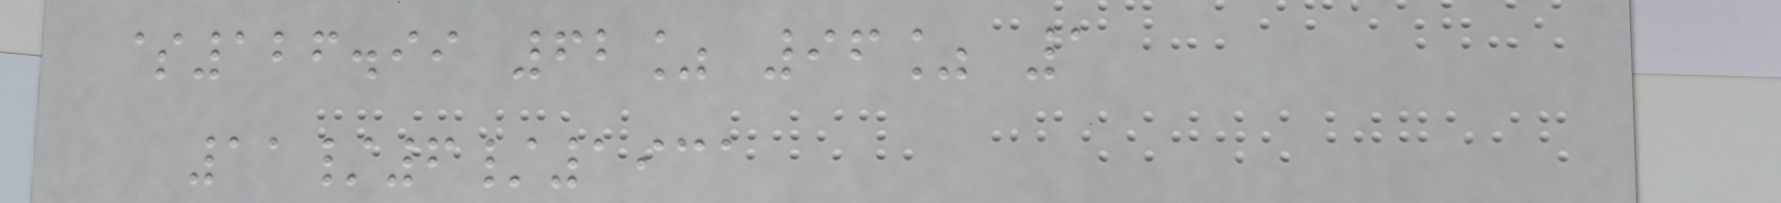$126.99 62% 96% 1
11/6/1931
